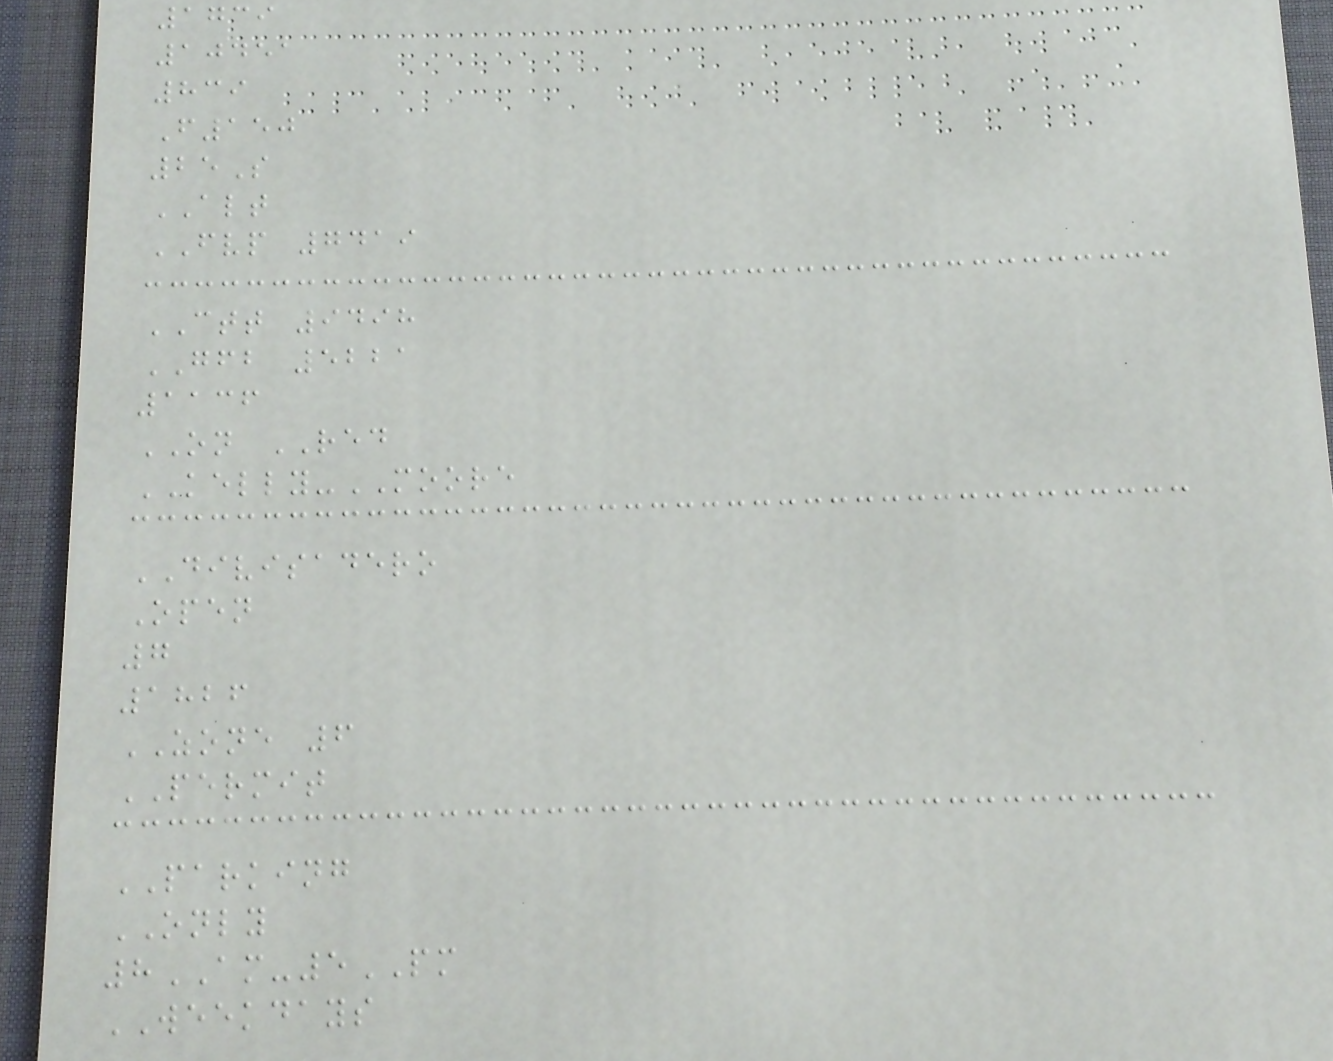1739
10451
839
F150
25S
ALT
FVP 7419
CTT 9498
GFB 5221
1136
ON RED
KELLY-MOORE
DIVISADERO
Open
7
1826
ZONE 6
PERMIT
PARKING
ONLY
8AM-5PM
WEEKDAYS
